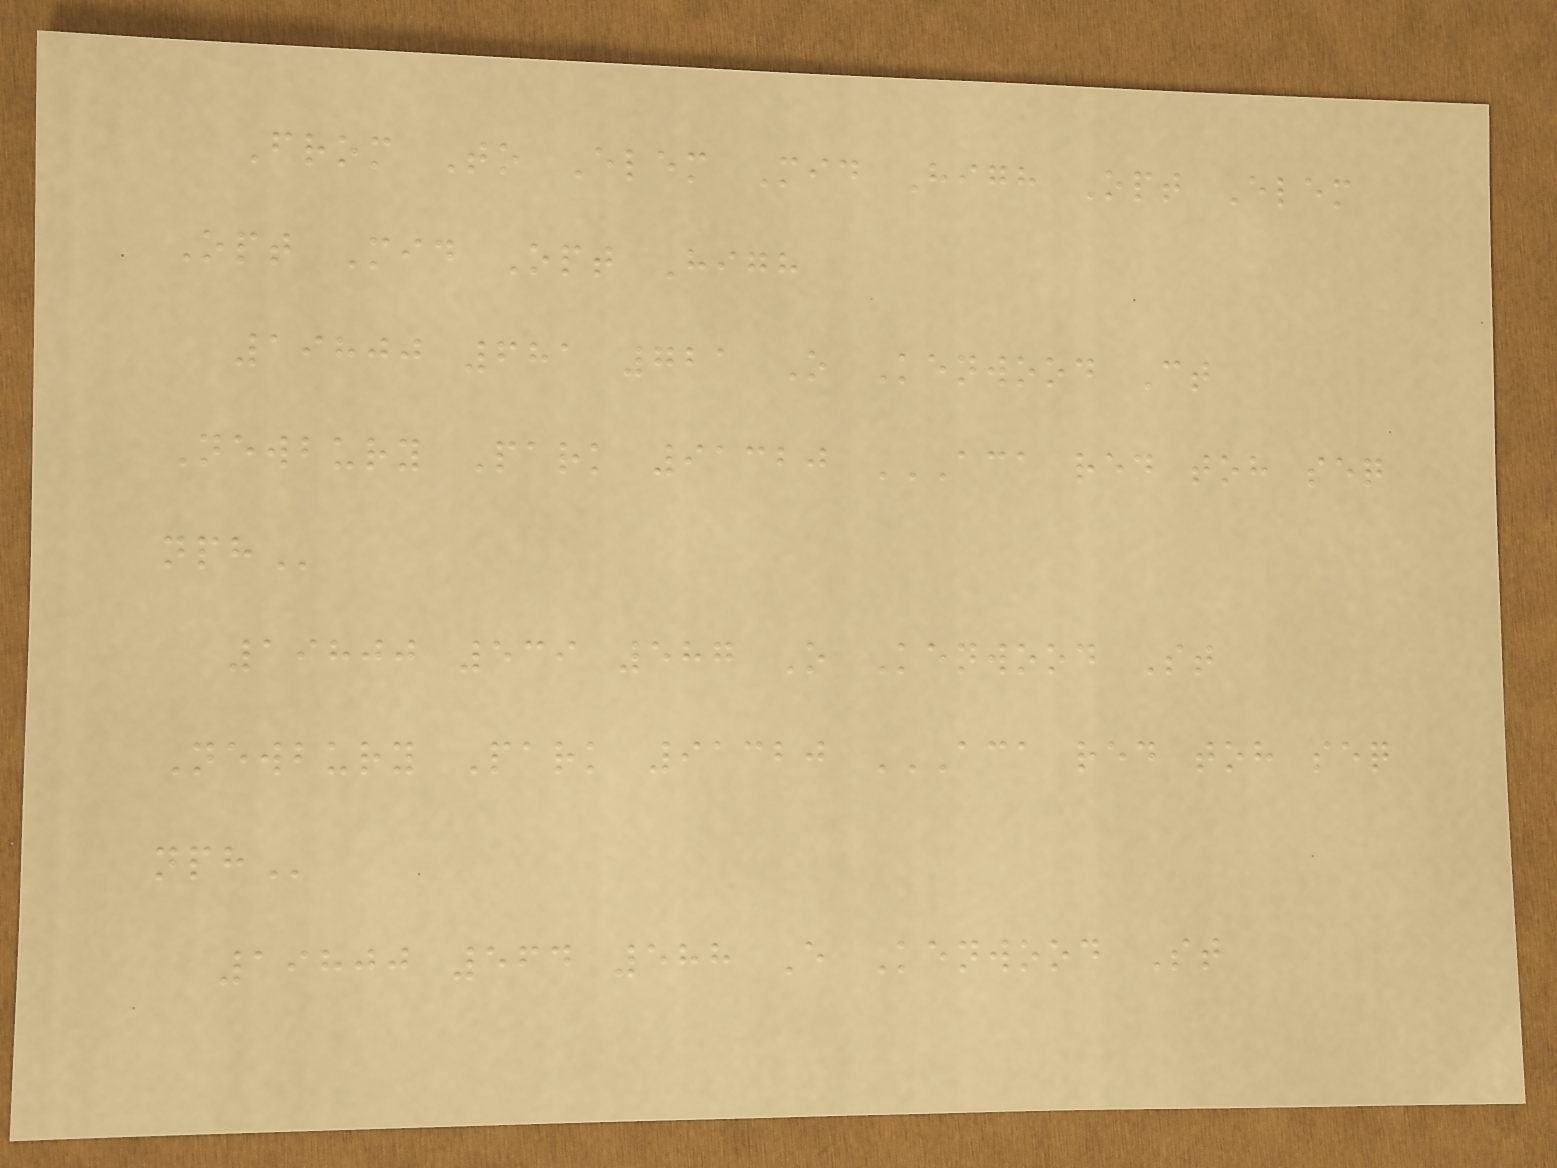From To Elem Mid High Opt Elem
Opt Mid Opt High
19800 681 721 O Kenwood Ct
Newbury Park 91320 ACA RED TOH SEQ
NPH
19800 539 587 O Kenwood St
Newbury Park 91320 ACA RED TOH SEQ
NPH
19800 564 588 E Kenwood St
